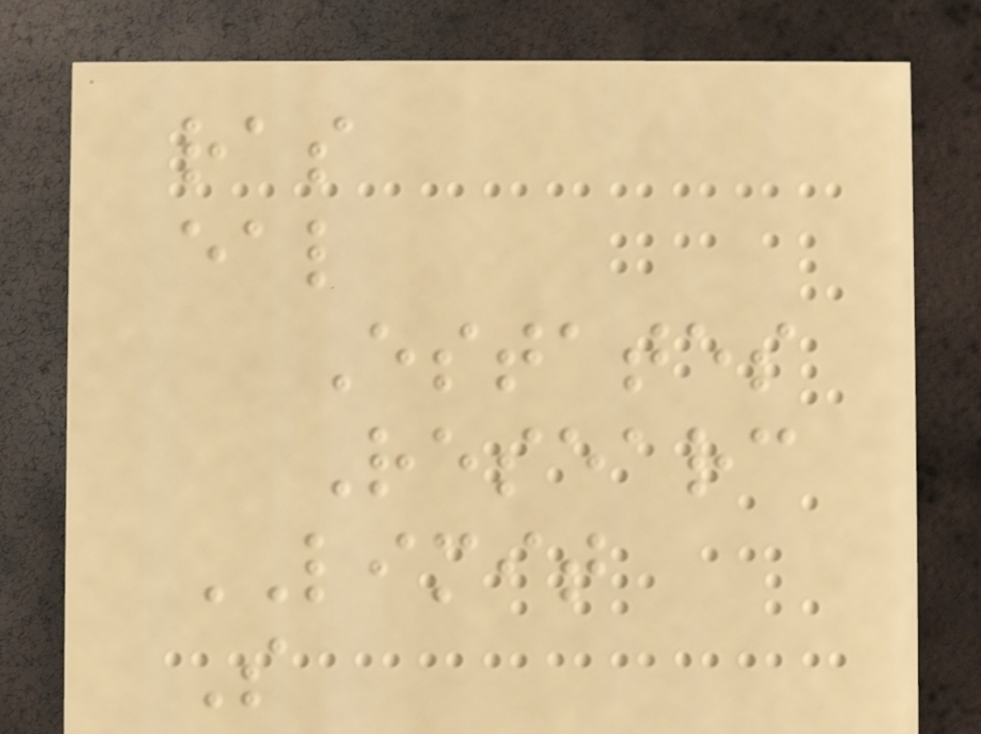ras
eal
Estates
Researc
LIMIT
S
